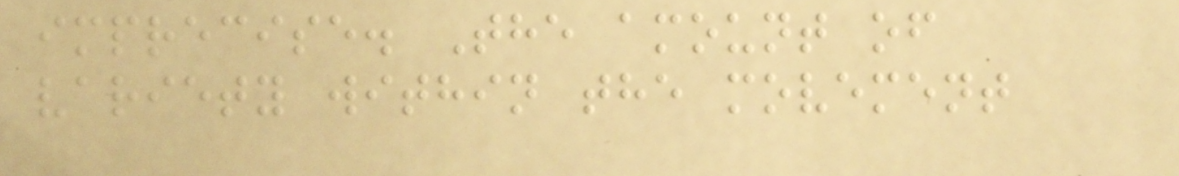imprecise. The amount of
variety within the movement
